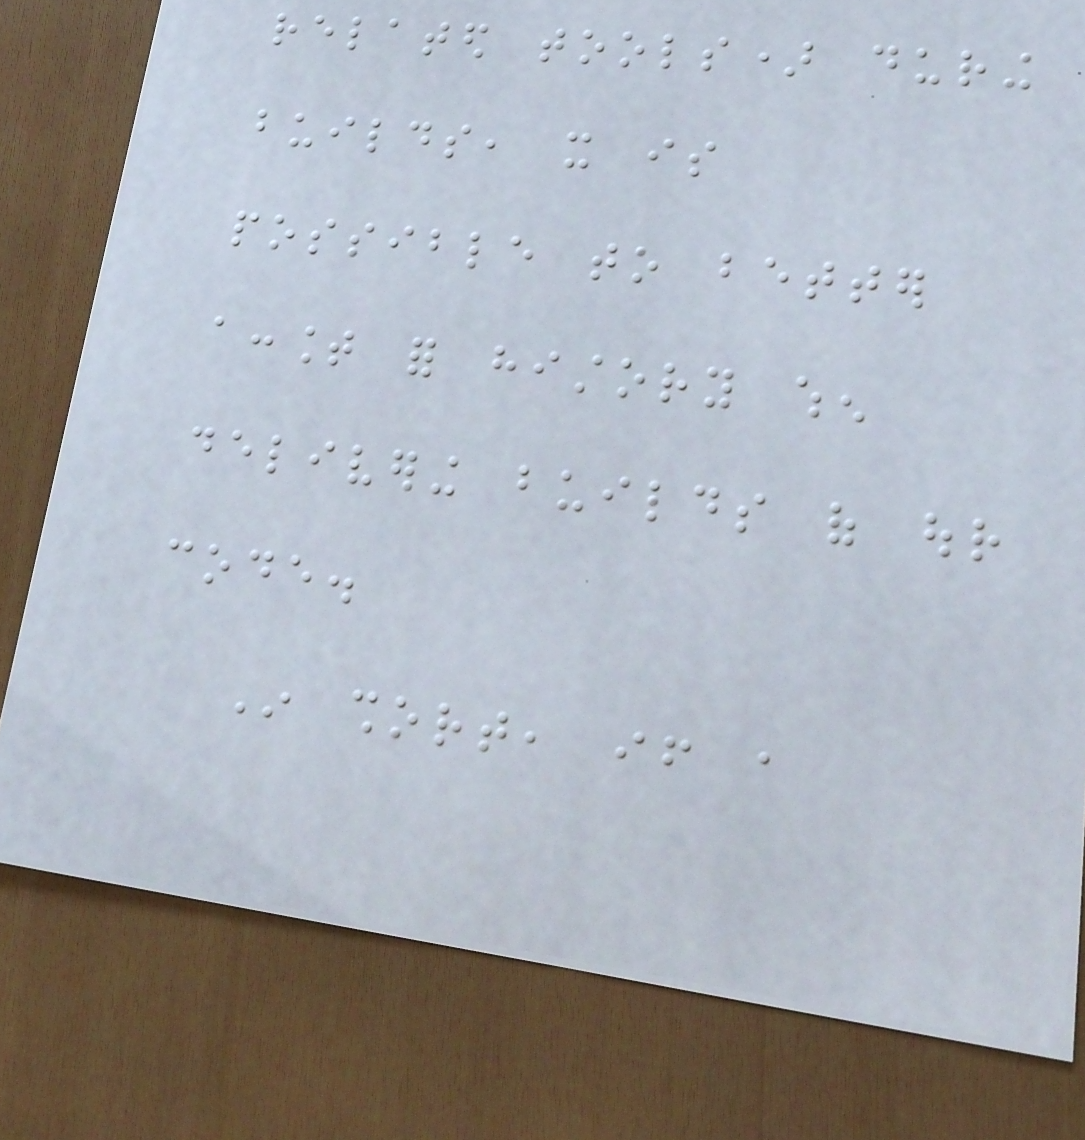related tools) during
builds, it is
possible to better
account for history when
delivering builds of our
code.
In short, if a
